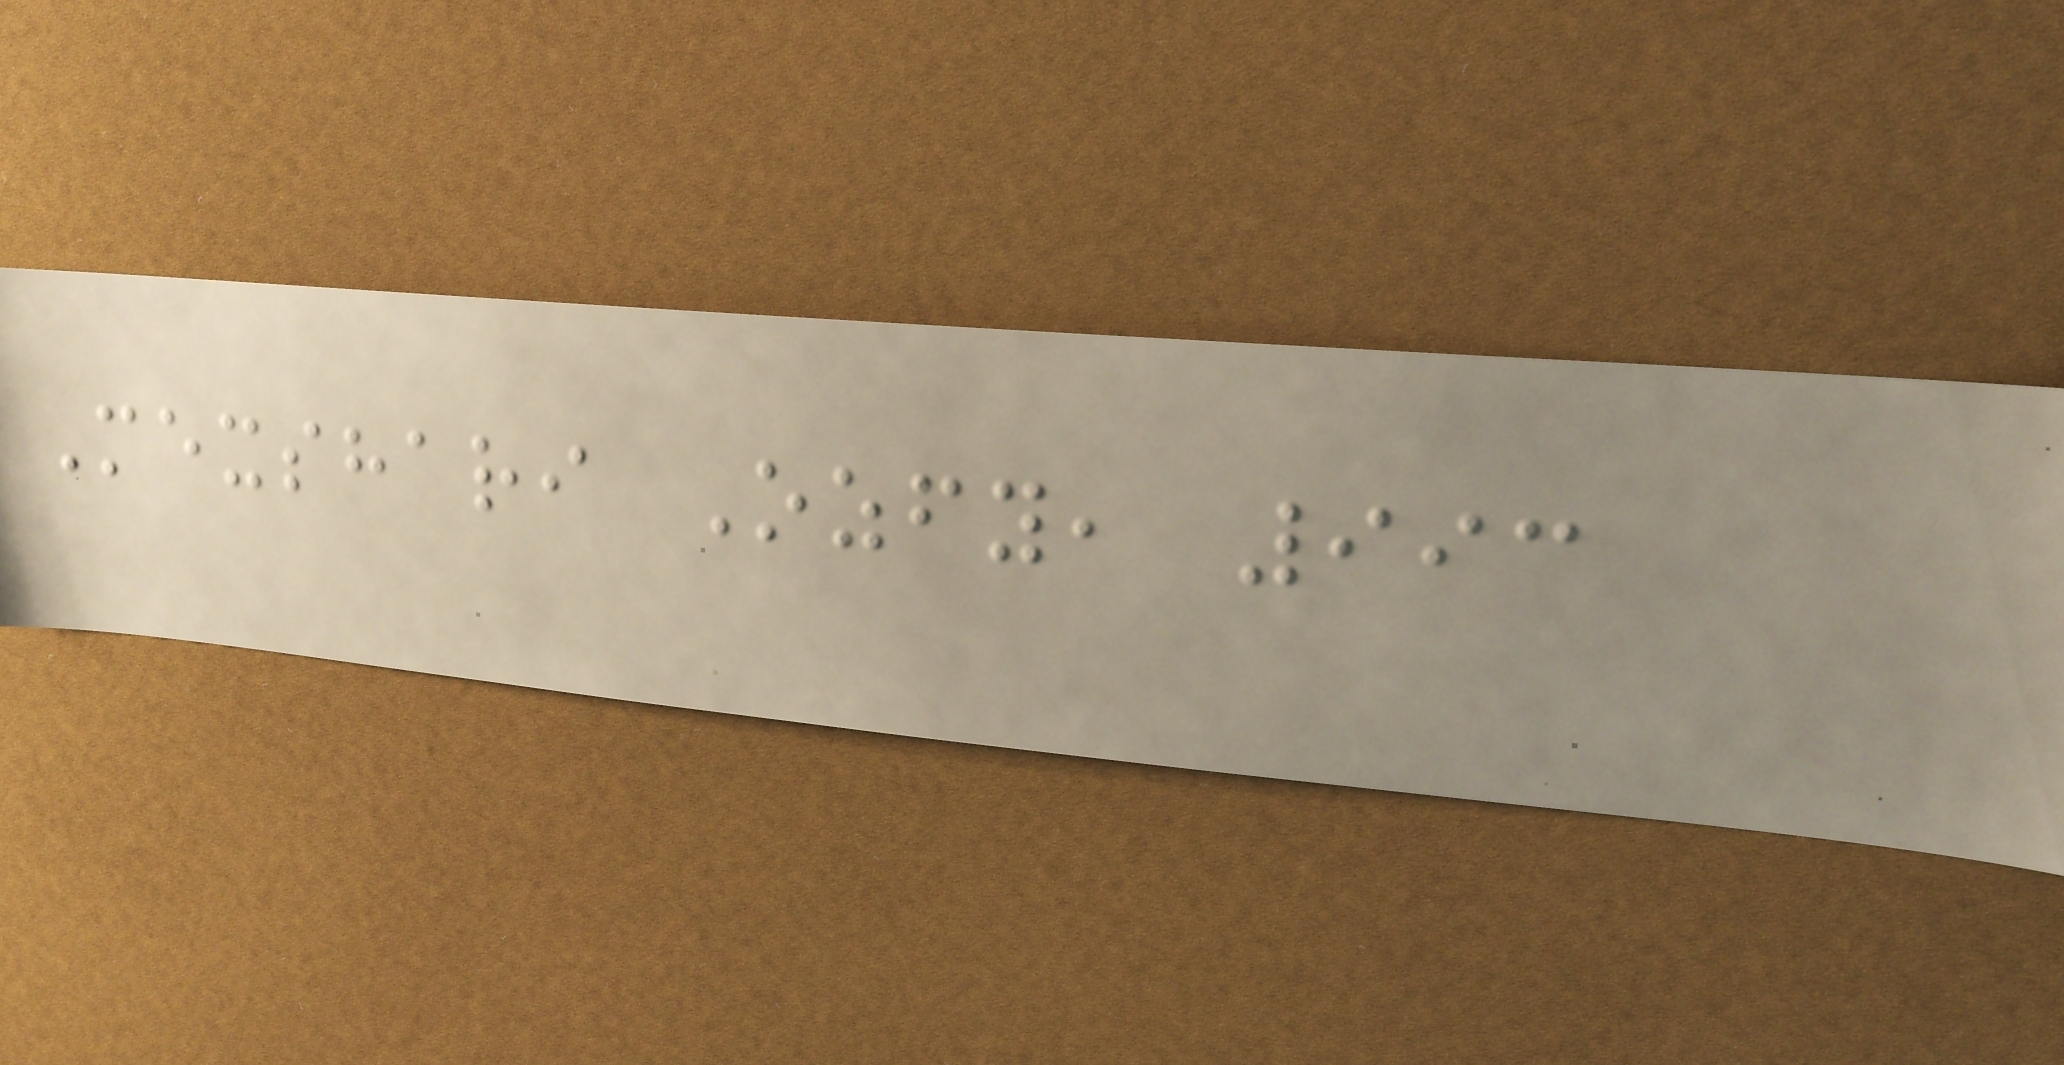Mexshari Ozfy, 993
